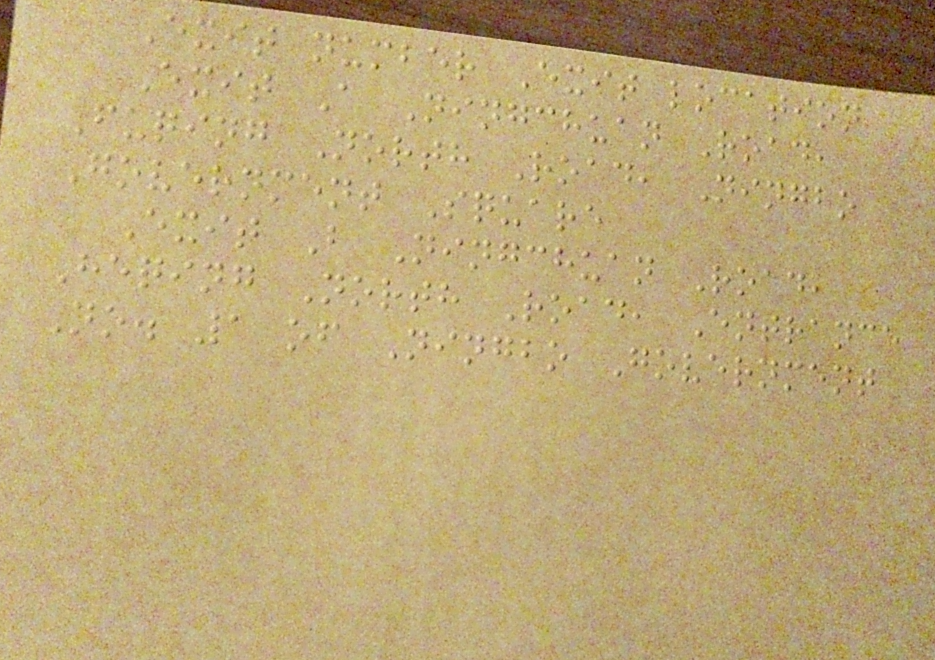Exit number Exit location
Exit A Ningchuan Road,
Fuqing North Road, Ningbo
Government Square
Exit B Ningchuan Road,
Heqing North Road, Entrance
No. 1 of Ningbo Government
